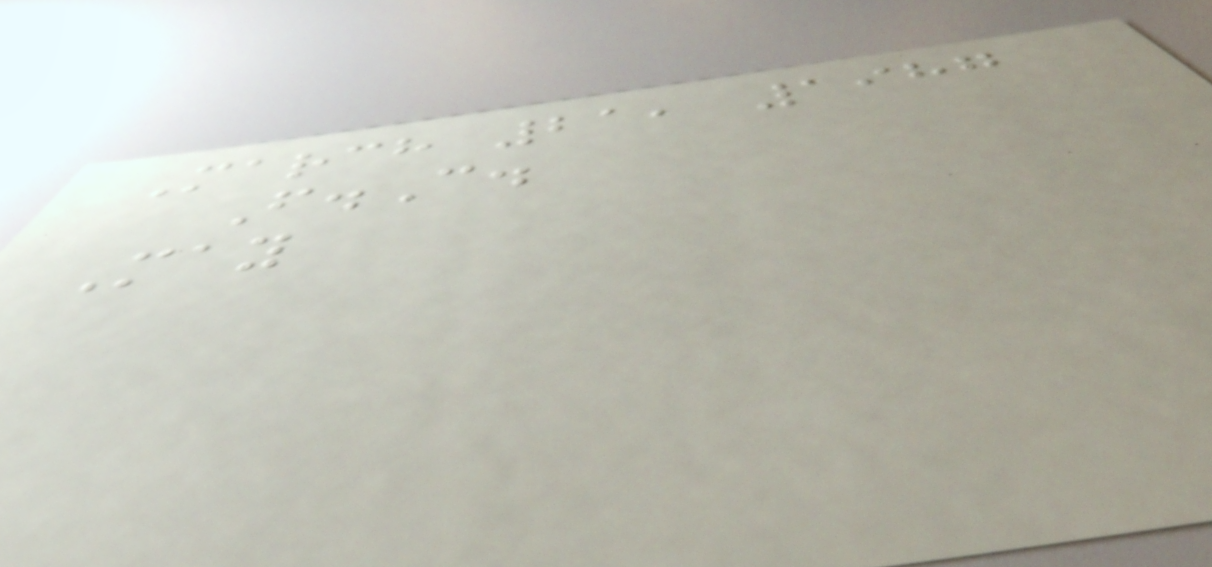March 21, 1987
F.C.
May
